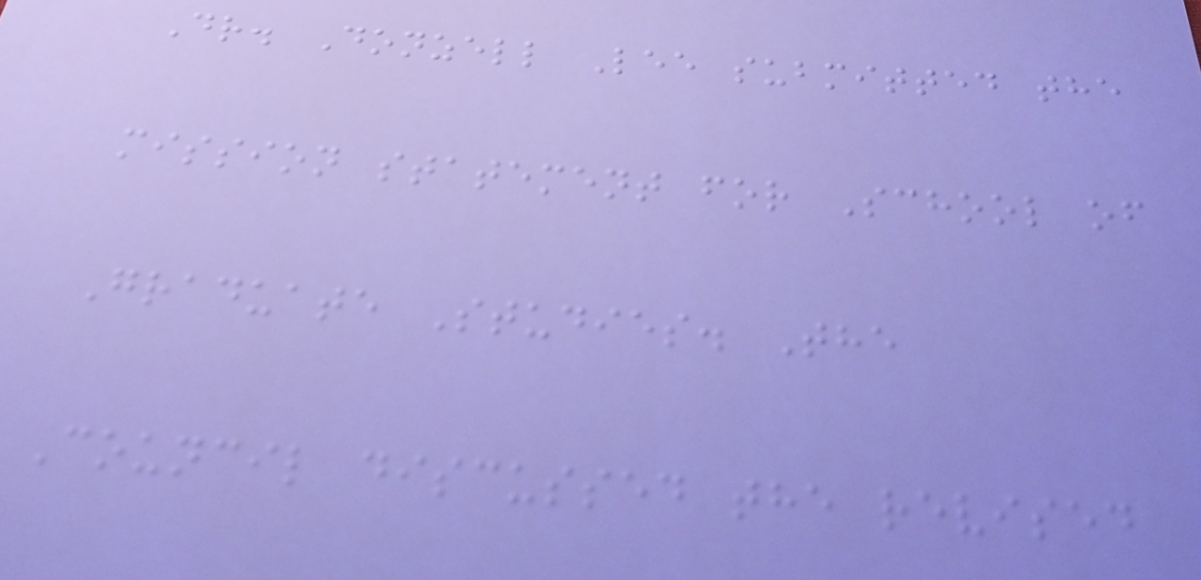Dr. Donzell Lee submitted the
mission statement for School of
Graduate Studies. The
Council discussed the revised
